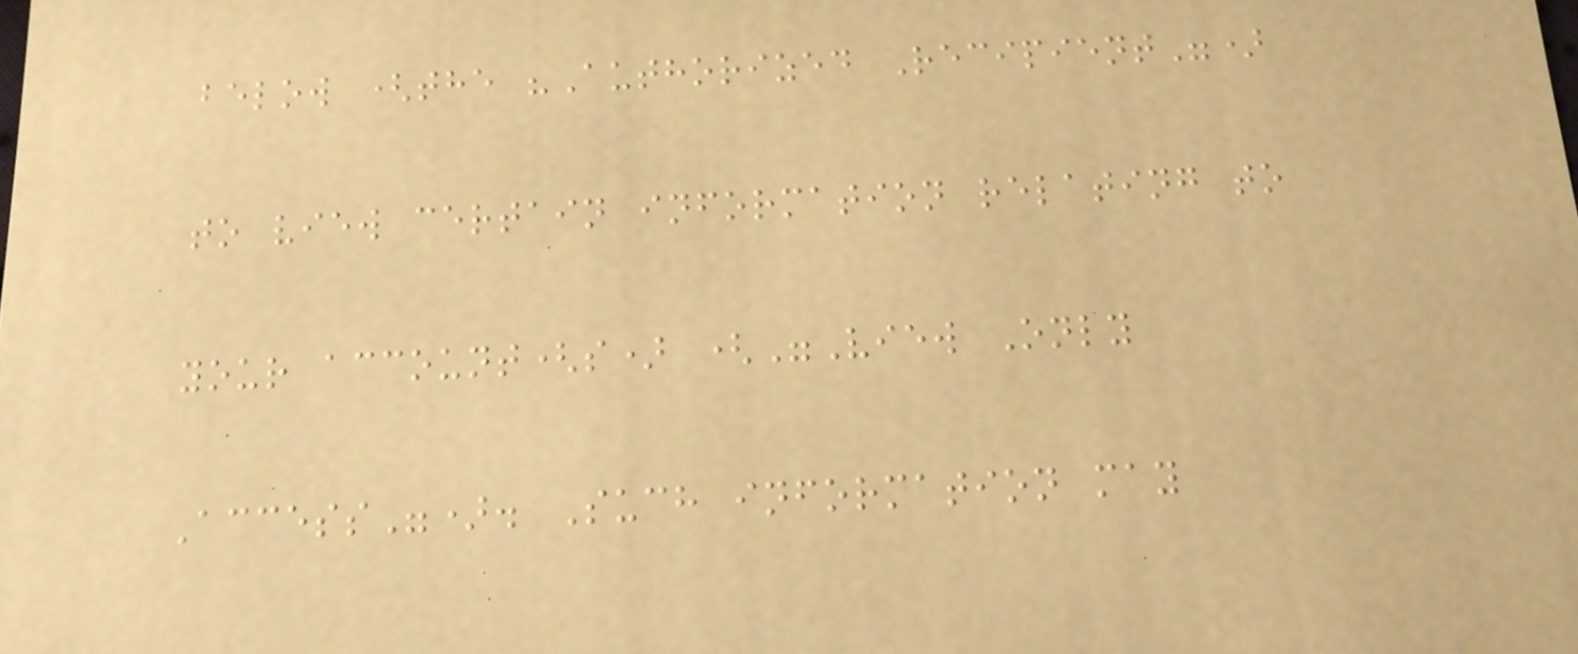below (the "Authorized Recipient")
to view certain information relating to
your account(s) ("View Only
Access"). Such information may
